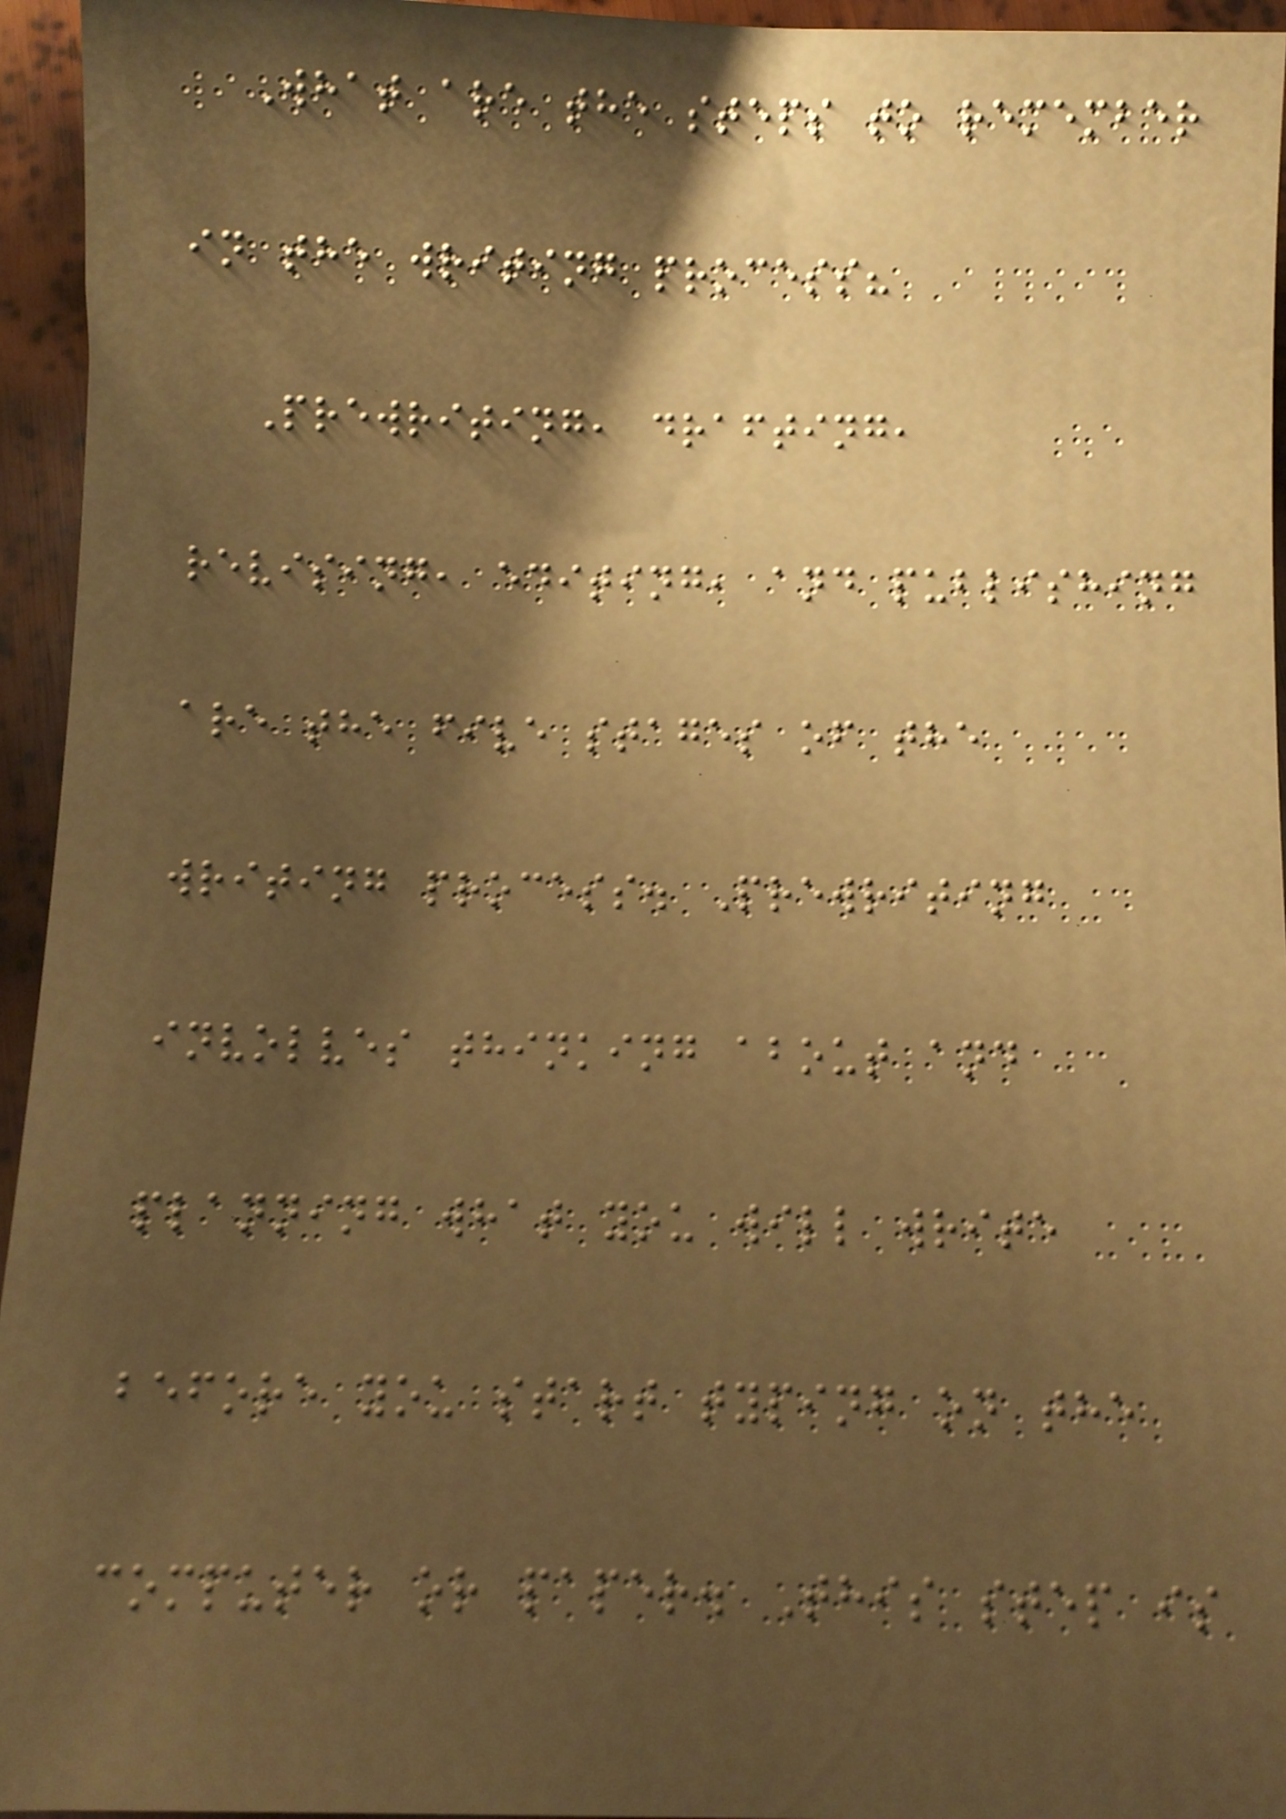What are the steps to remember
in the writing process?
Prewriting, drafting,
revising, editing, and publishing
are the five stages of the
writing process. Prewriting
involves thinking about and
planning what you will write
before you start typing on the
computer or paper. This step is
